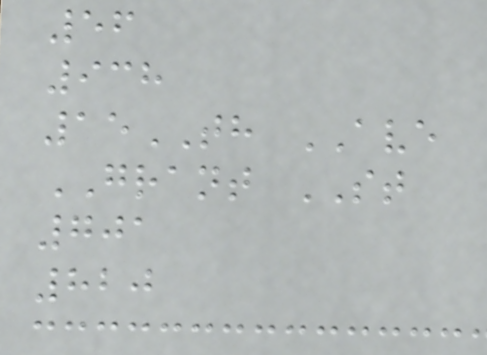56
938
15TH AVE
GRANT ST
701
820
